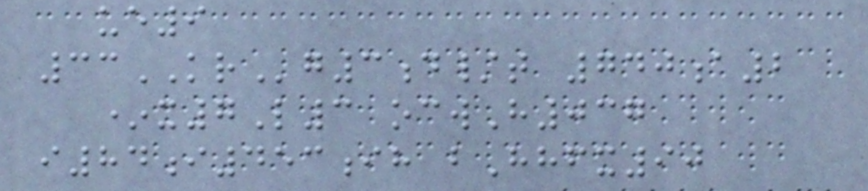ue9
33KRg3d/t 740a2
*x7L3 ocwH037
i84i453ih bHhfx90
